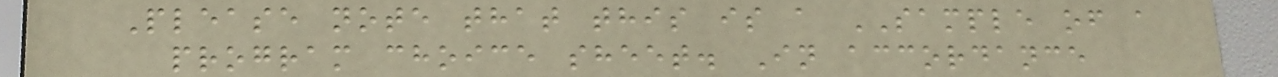Please note that this is a SAMPLE of a
program choice sheet. In accordance
